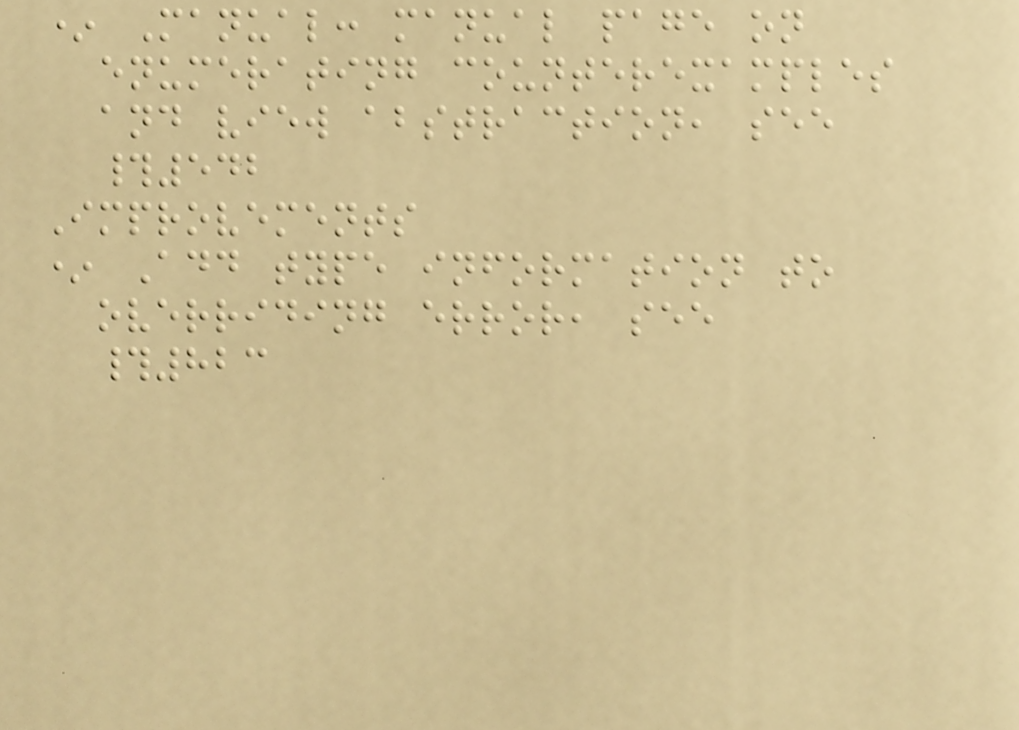* Manual: manual page on
enumerating counterexamples
and view abstraction, see
#542
Improvements
* Add type information to
overriding error, see
#823
